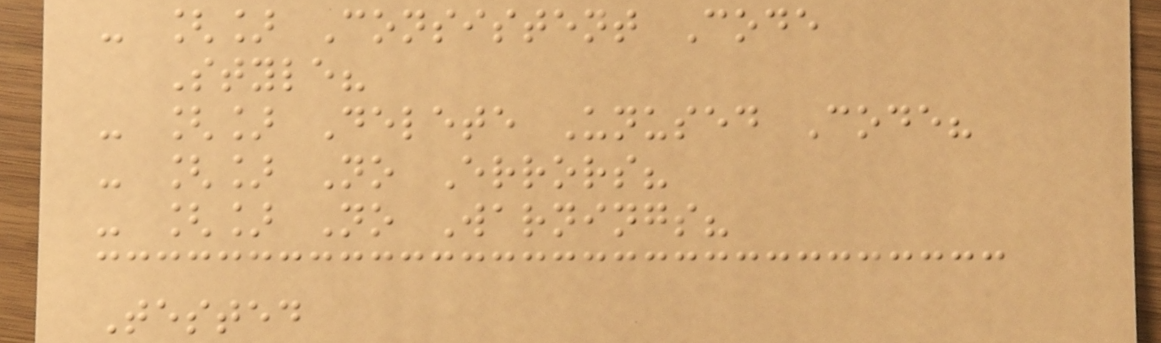- [] Consistent Code
Style?
- [] Delete Unused Code?
- [] No Errors?
- [] No Warnings?
Tested
